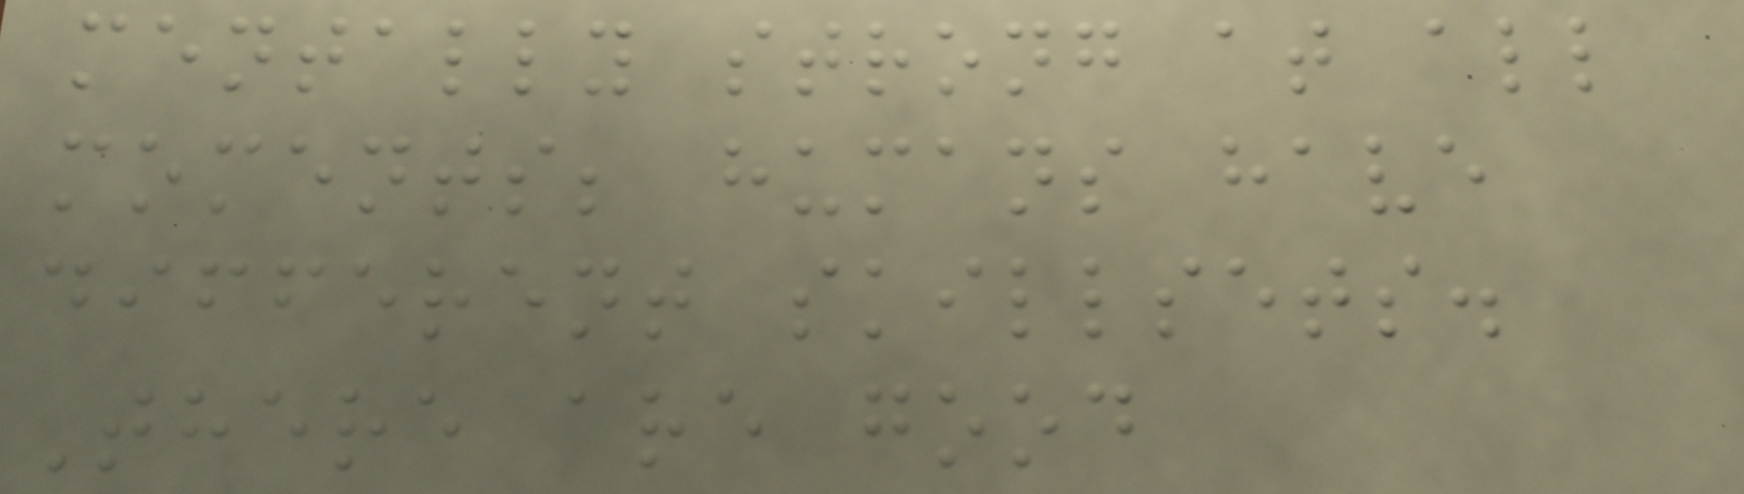mentally strong at all
moments; humans have
different skillsets.
There are good
